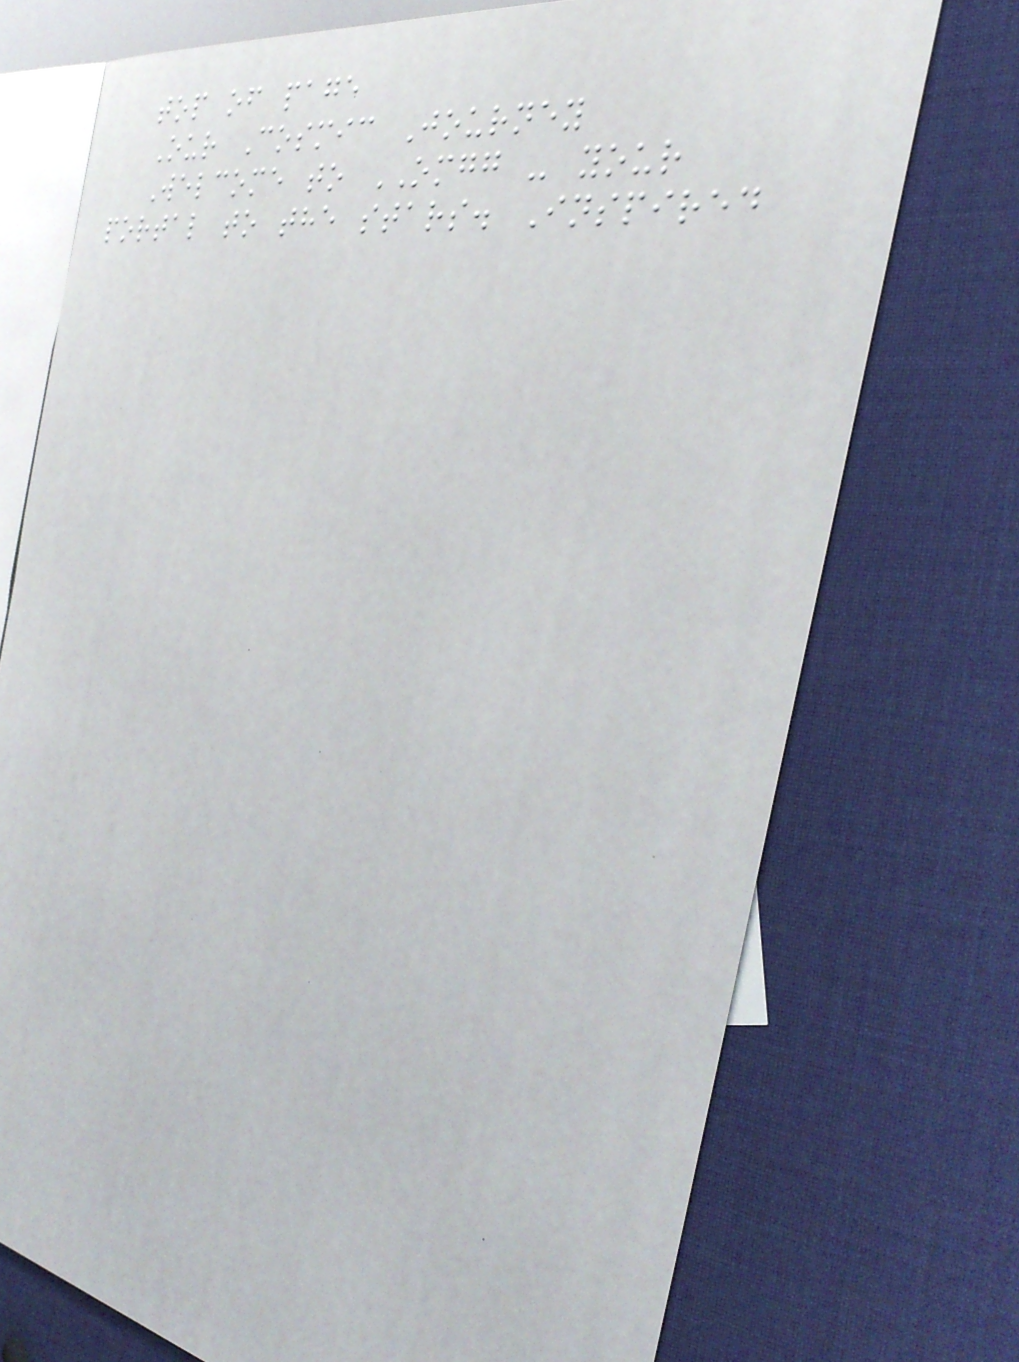top of page
Our Cosmic Journey
Welcome to OMGG - your
portal to the stars. Inspired
